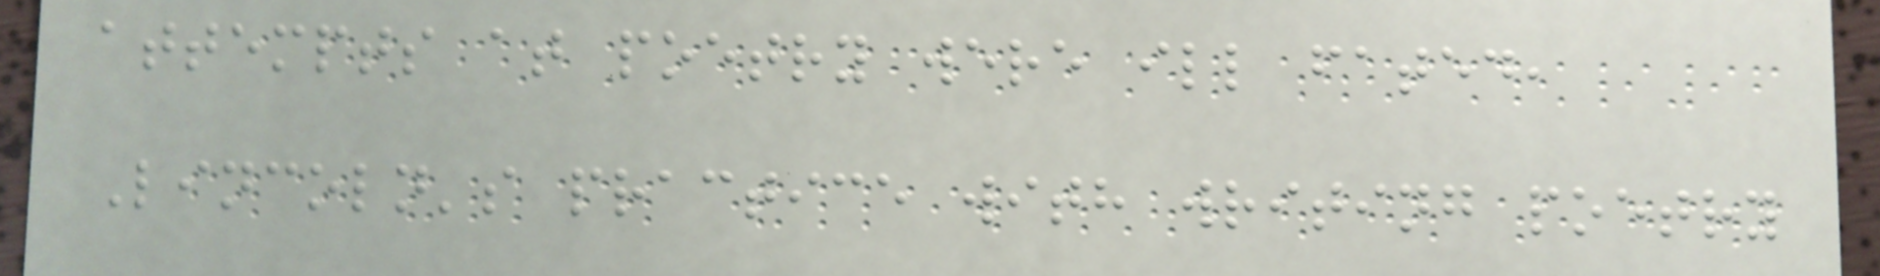attempts at poetry were ill fated,
Lincoln's practice with writing poetry
